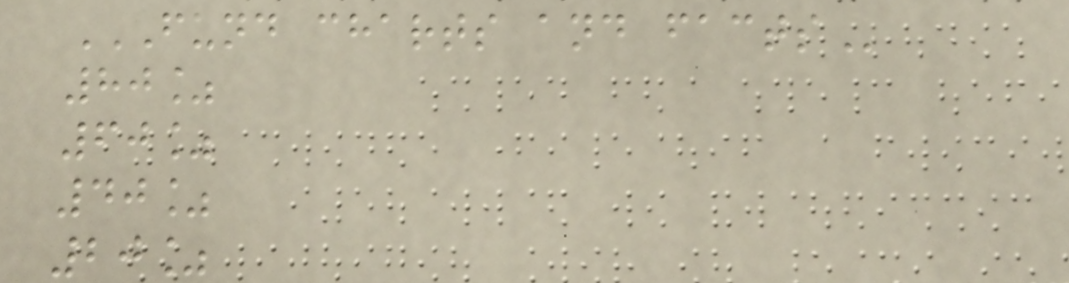FUND CHARTS AND FACTS
80%
60%
40%
20%
